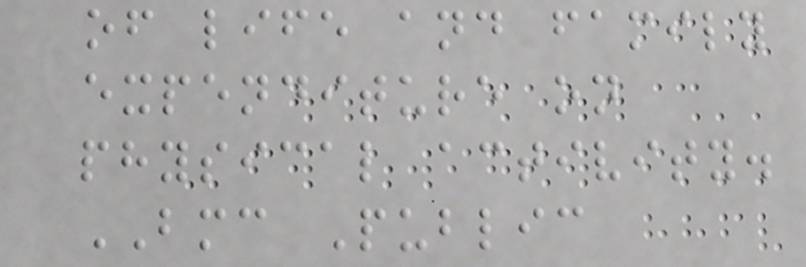of life and family
expenditure on
physical activity.
BMC Public
